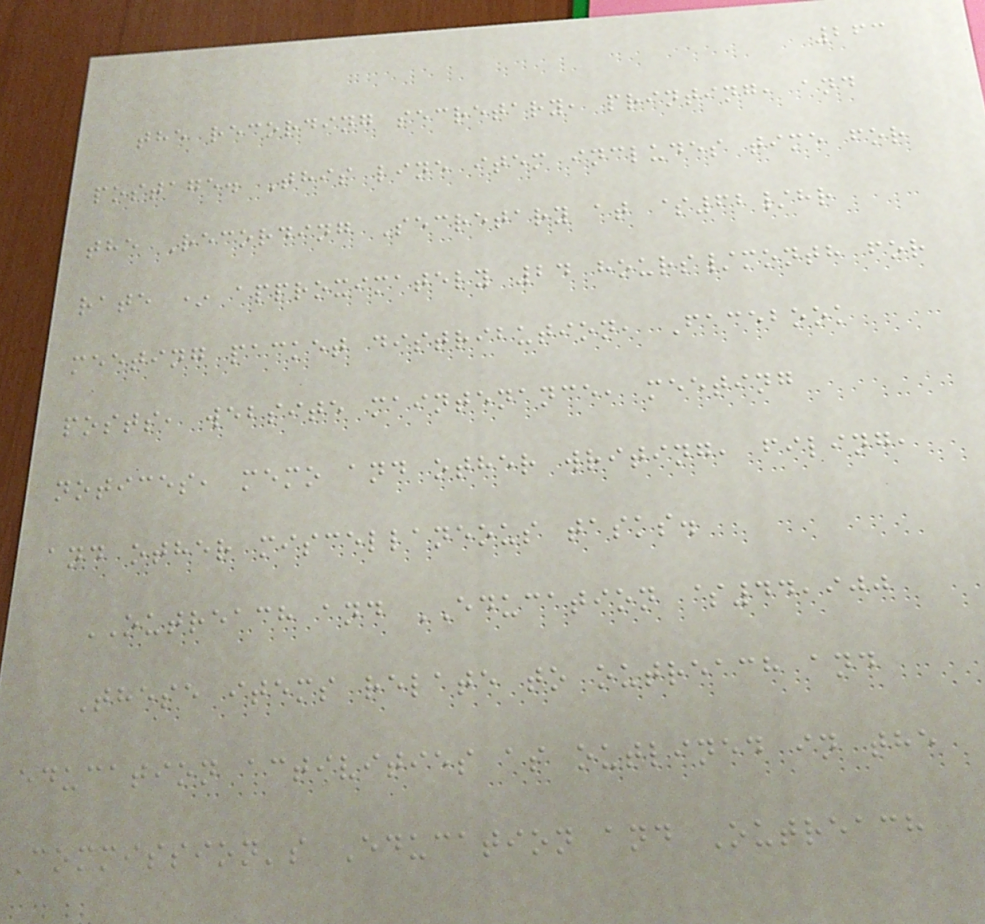263
the recording secretary, printing, and
postage. This line item includes time for
the Recording Secretary at $62/hr
rate * approximately 24 hours/month for
meeting packet distribution, Facebook
posts, website maintenance, meeting
notices, memo and other writing, filing,
and other miscellaneous tasks.
OUTREACH and EDUCATION $44,900
These items relate to outreach and
education activities as outlined in the
Commission's Education and Outreach
